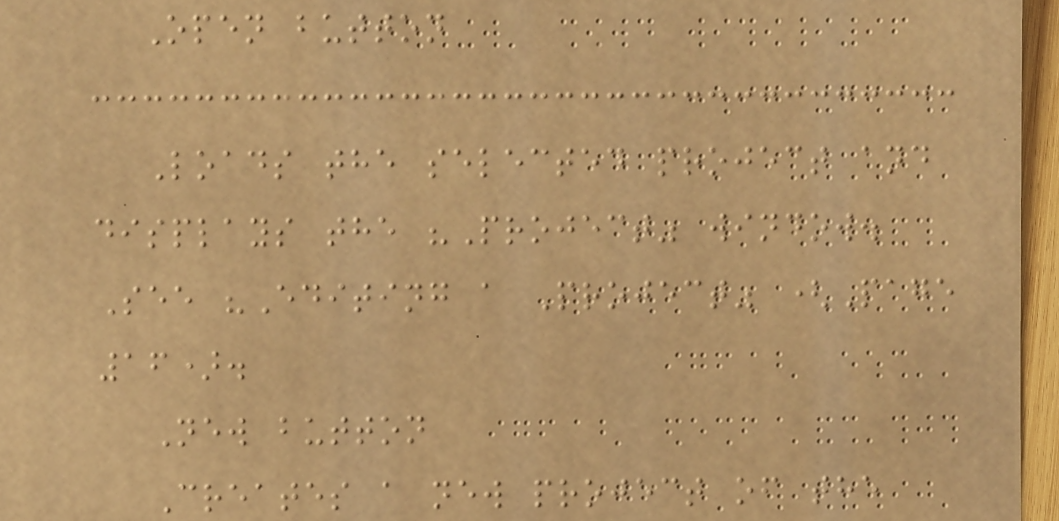Open button
Loads the selected project and
displays the "Project" window.
See "Editing a Project" (Page
16).
New button
Creates a new project of the
